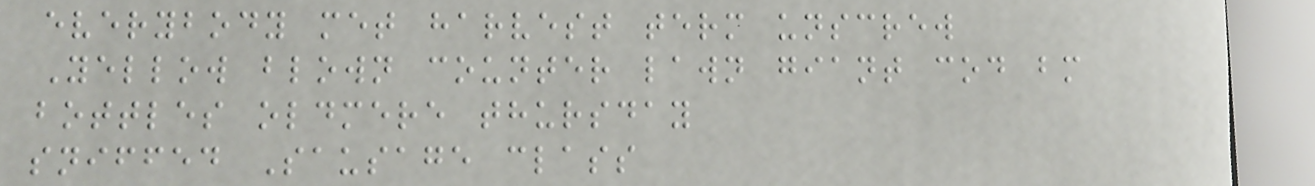everybody met harvest term unscrew
Yellow blown counter lawn giant cod bm
bottles oldmere thursday
sniffed Sausage class
